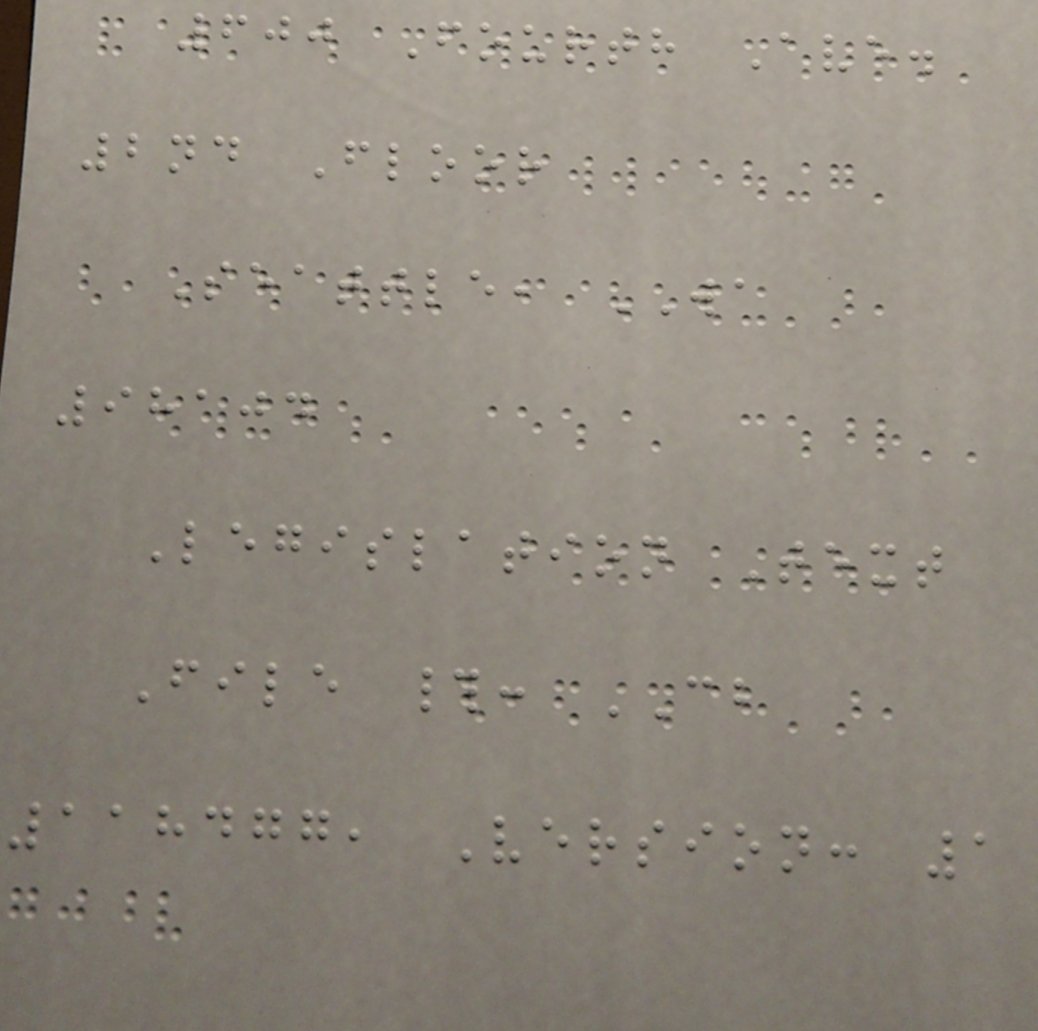600 Fourth Ave.
2nd Floor
Seattle, WA
98104
Legislation Text
File #: CB
118477, Version: 1
